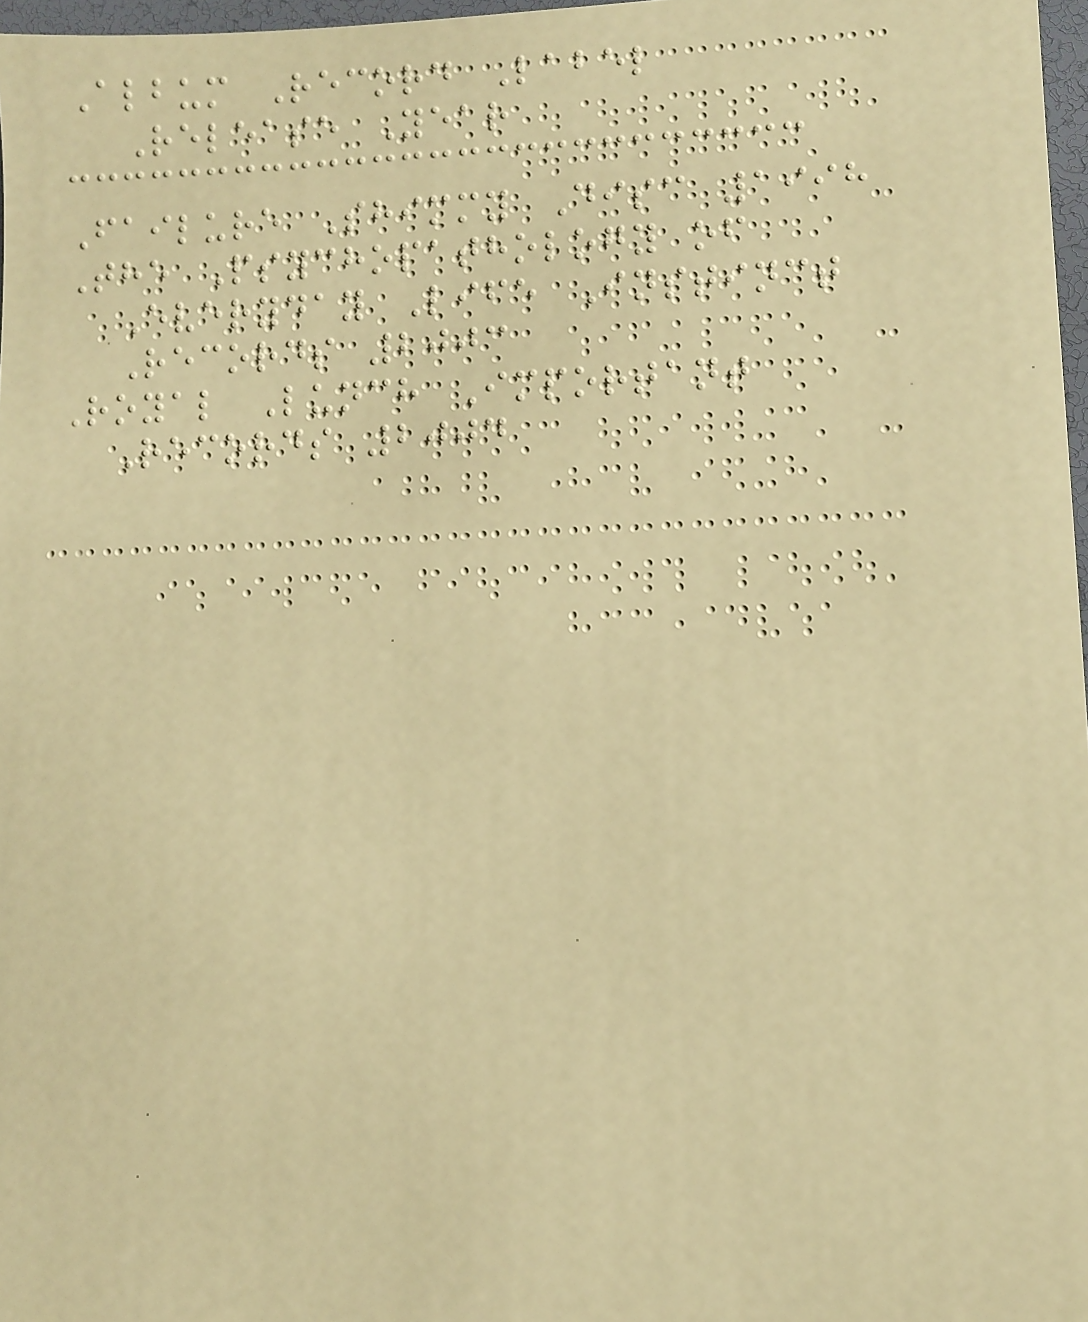Album Record Label
Release Year
Failure Shimmy Disc 1998
The Psychopathology of
Everyday Life Instinct
Records 2003
Royal Lunch Important
Records 2004
